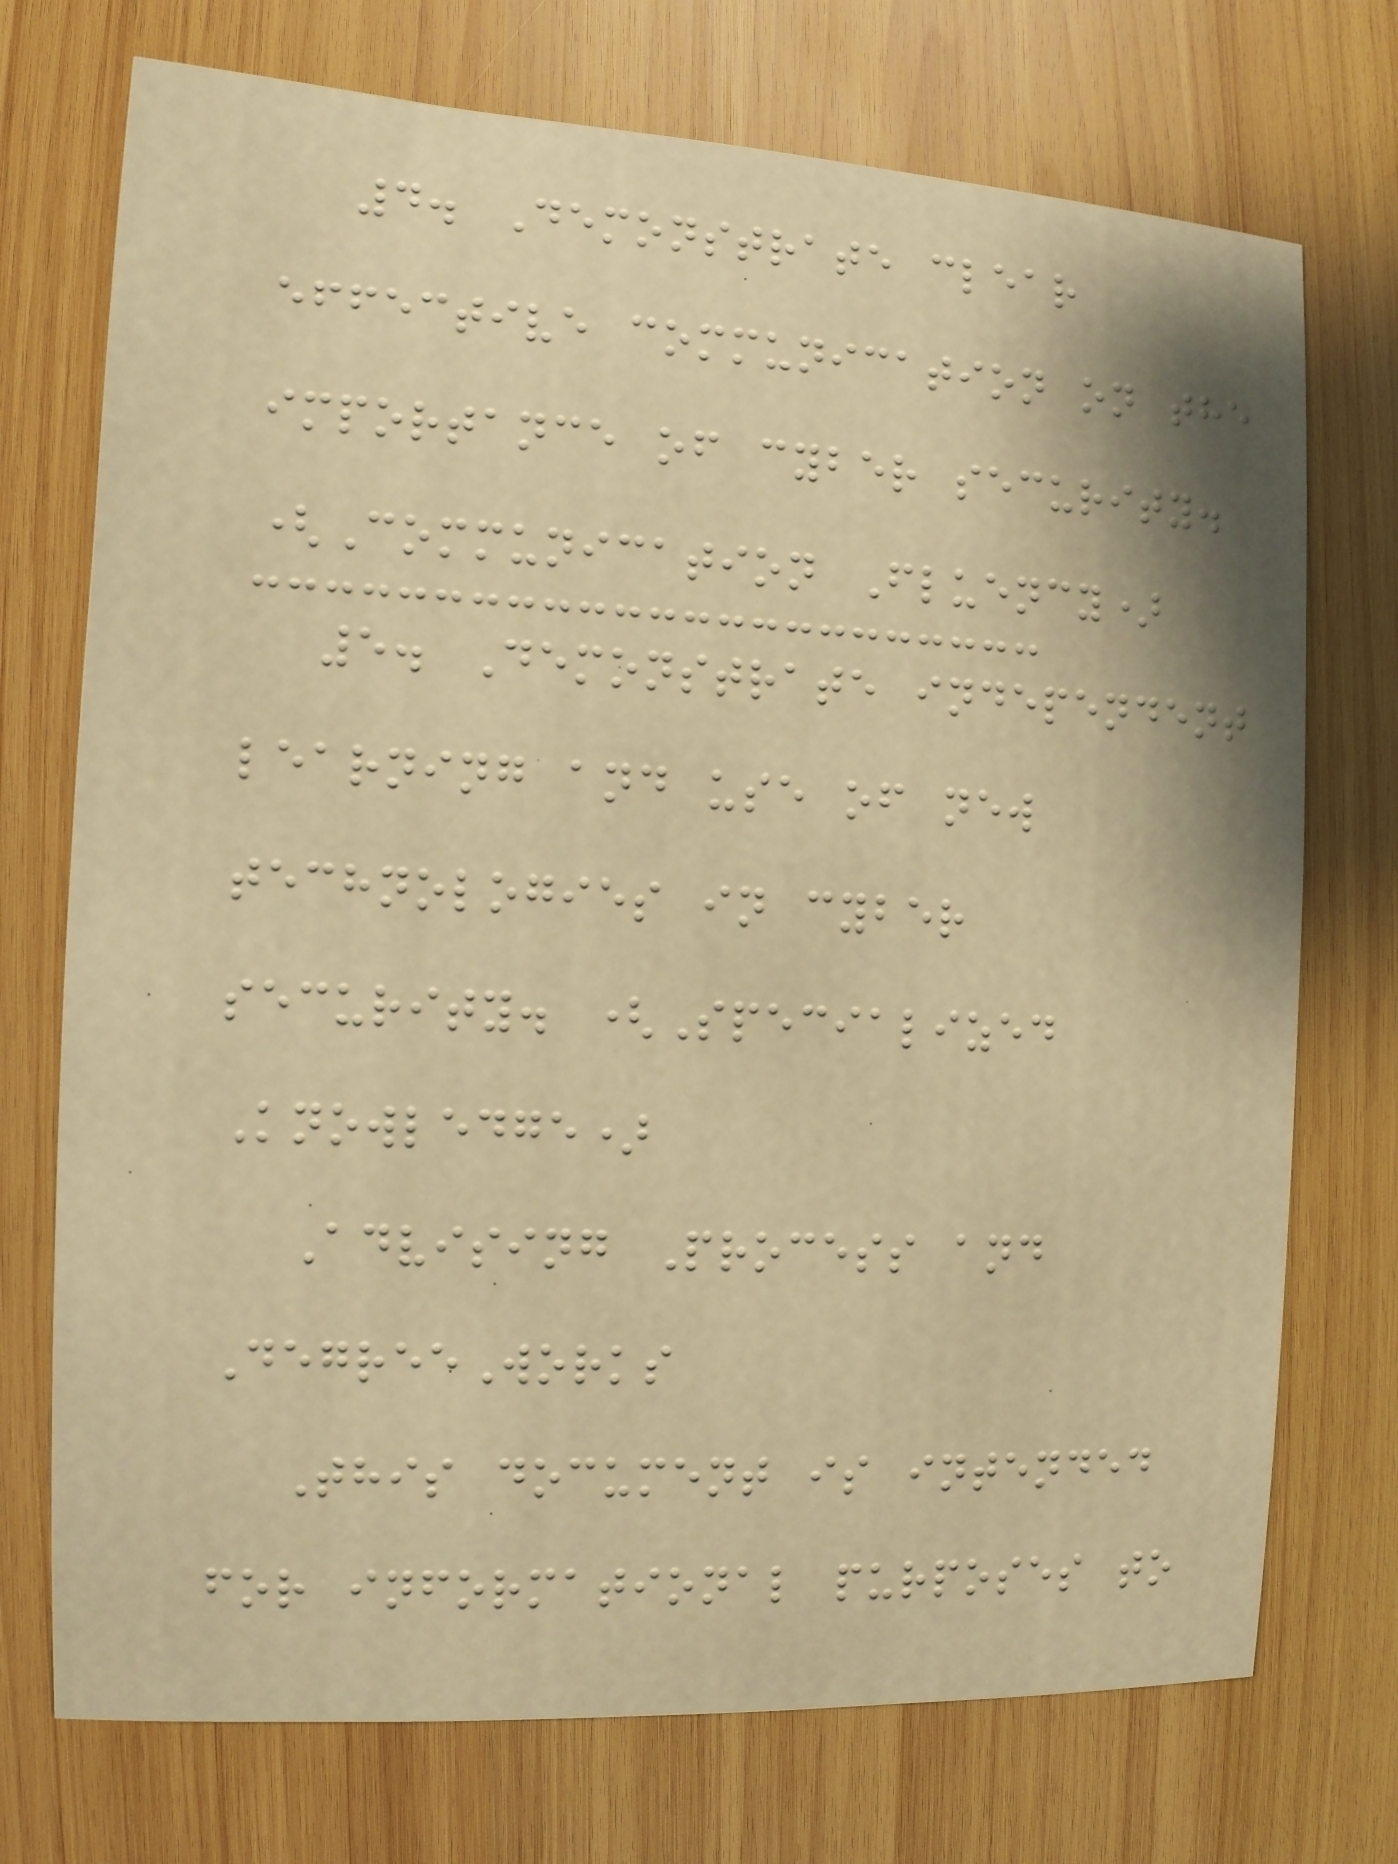4. Demonstrate clear
effective communication on the
importance of cyber security.
(Communication Fluency)
5. Demonstrate independent
learning and use of new
technologies in cyber
security. (Specialized
Knowledge)
Advising Process and
DegreeWorks
This document is intended
for informational purposes to
